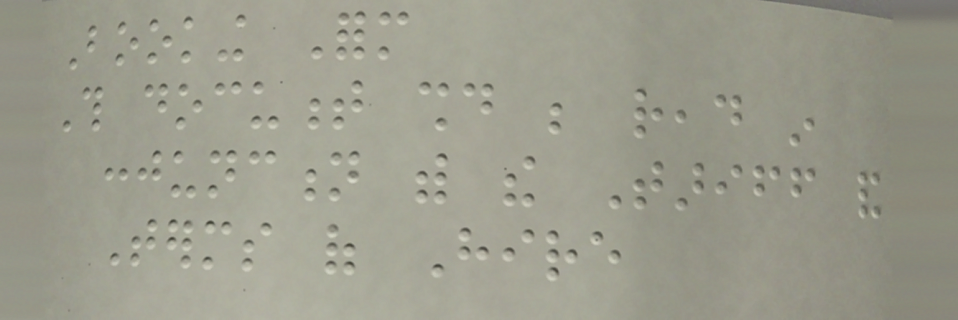Booking Form
This document should be read in
conjunction with the Tariff and
Terms of Hire
